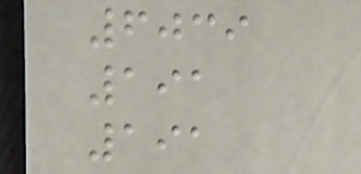6039
191
191
